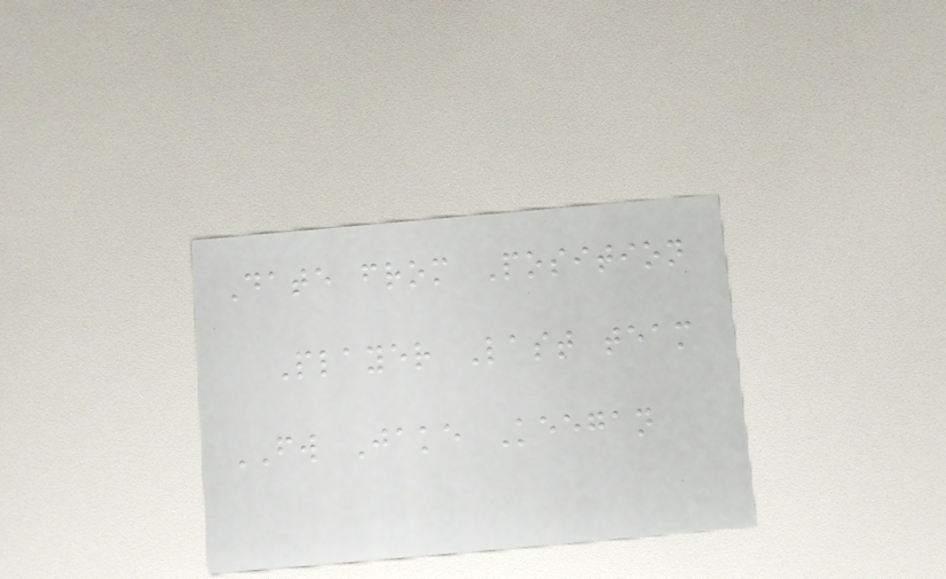Date from Position
Player Last team
FW Jake Keegan
